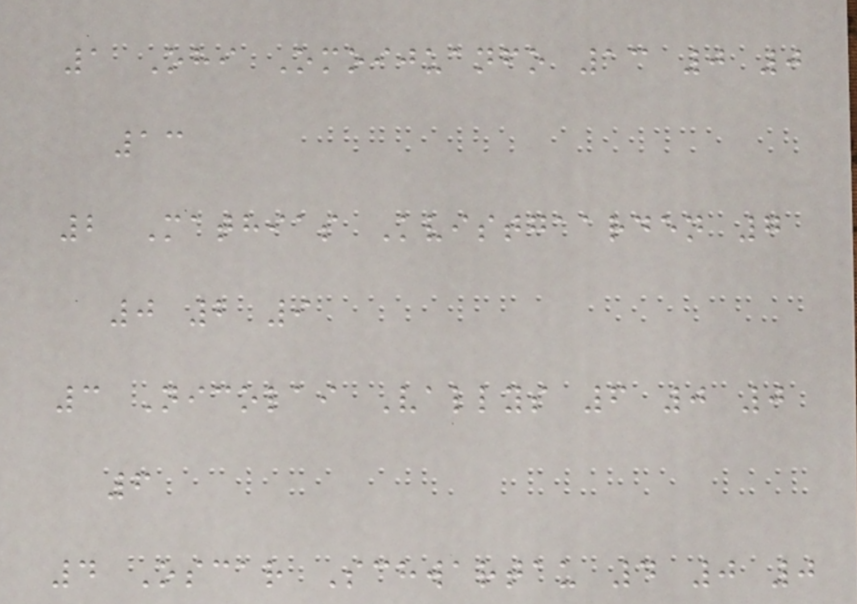1 Ohi Omoijuanfo 13 0 0
13
2 Mathias Kvistgaarden 7
0 2 9
3 Nicolai Vallys 6 0 0
6
4 Oscar Schwartau 4 0 0
